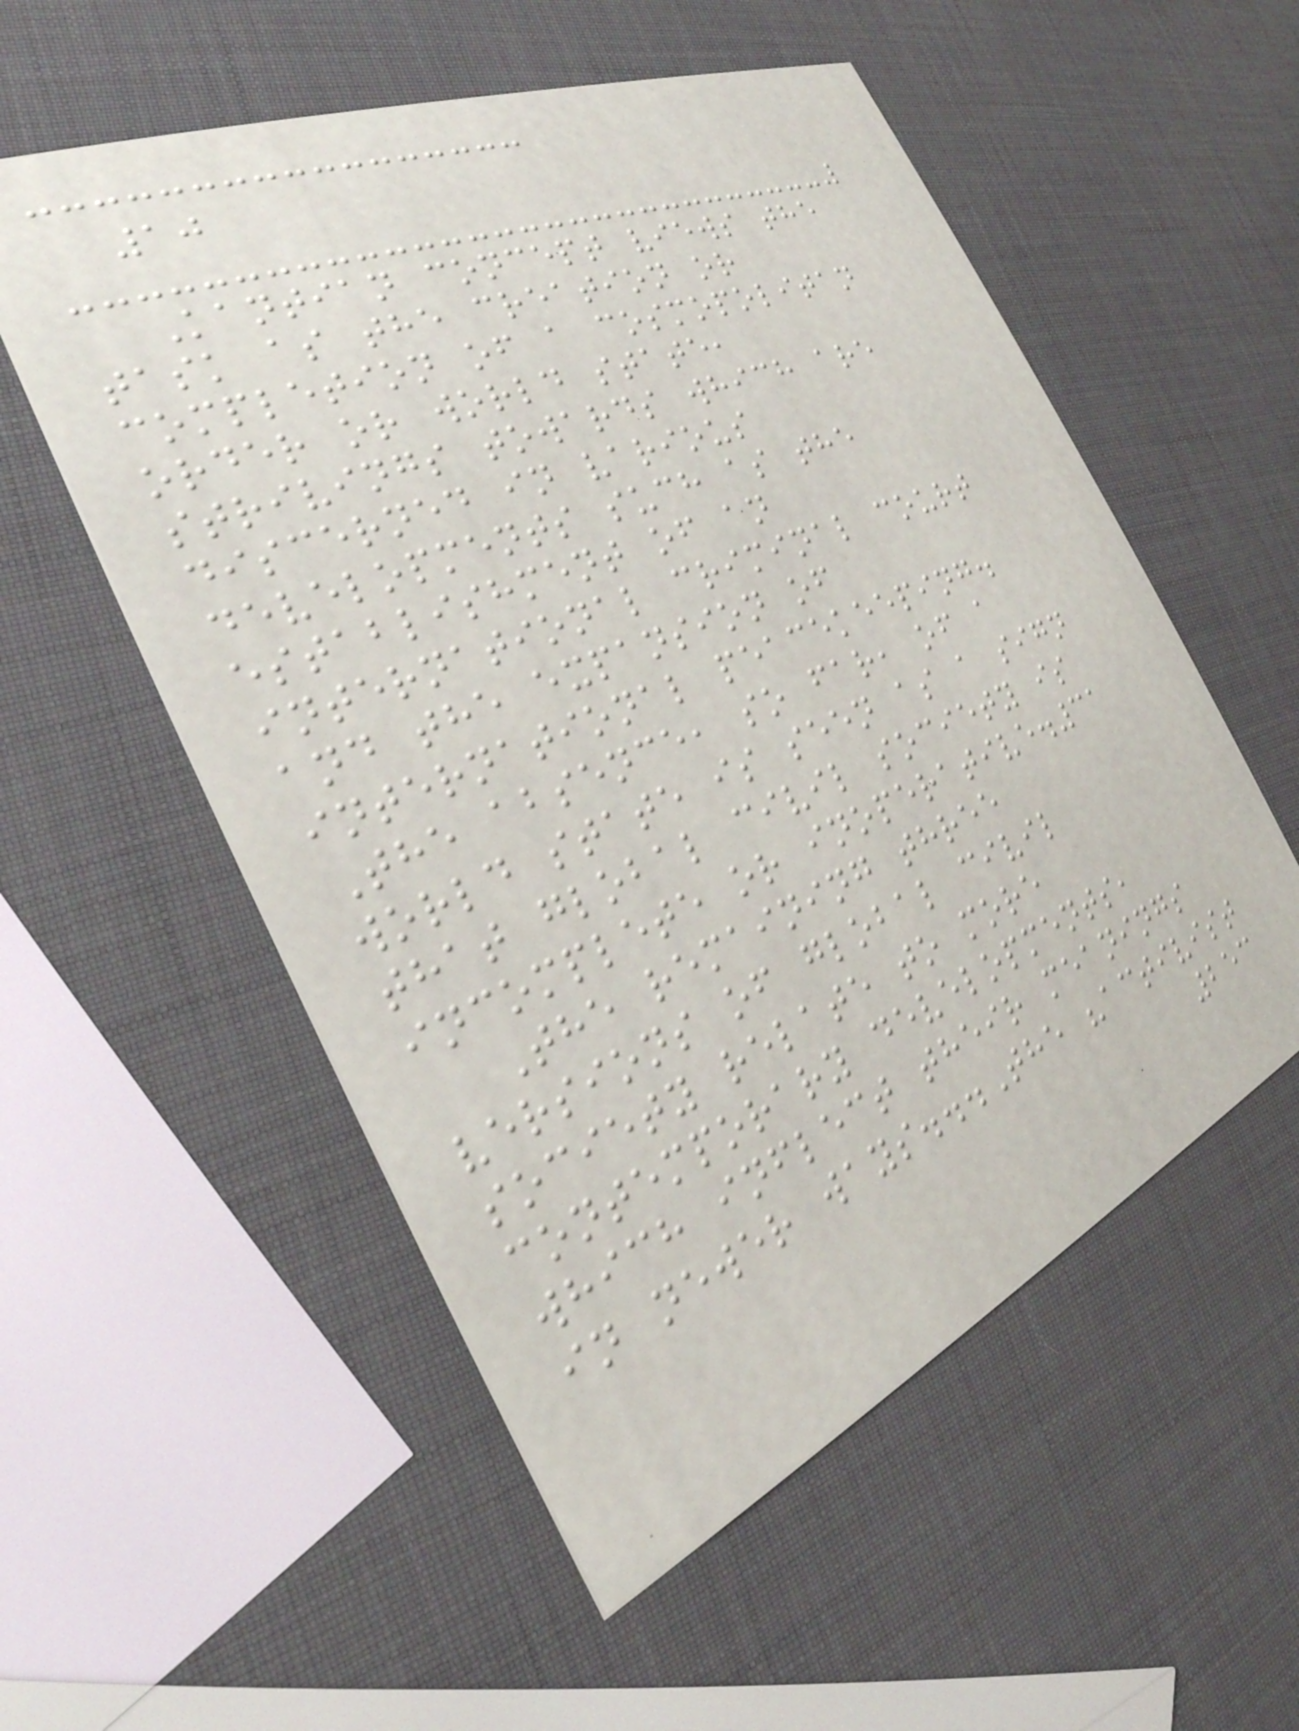10
Kantian concept views the
task as the creation or
completion of a cosmopolitan
order or world state,
strivings towards which are
discerned in various
developments such as the
establishment of an
international criminal court
and the expansion of
international peacekeeping.
The absence, so far, of a
world state is seen as a sign
that global civil society is
incomplete or inoperative.31
The remaining three
versions of global civil
society relate to more
contemporary developments,
which inflect their meanings
in newer ways...The "activist
253
